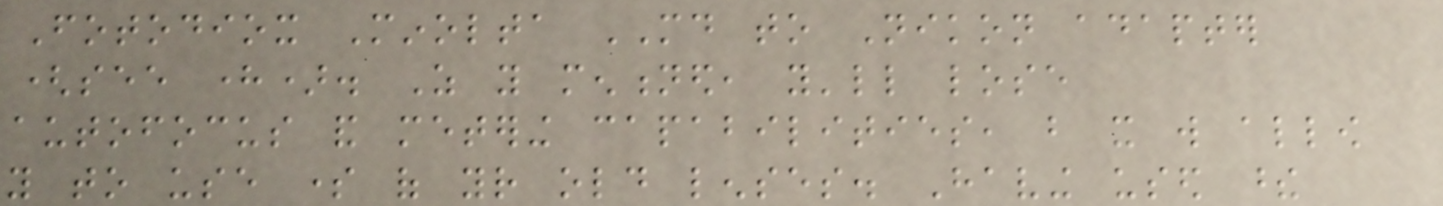Fotodiox Minolta MD to Nikon adapter
(see here). As you mentioned, you'll lose
autofocus and metering capabilities, but it will allow
you to use some of your old lenses. Having used these
